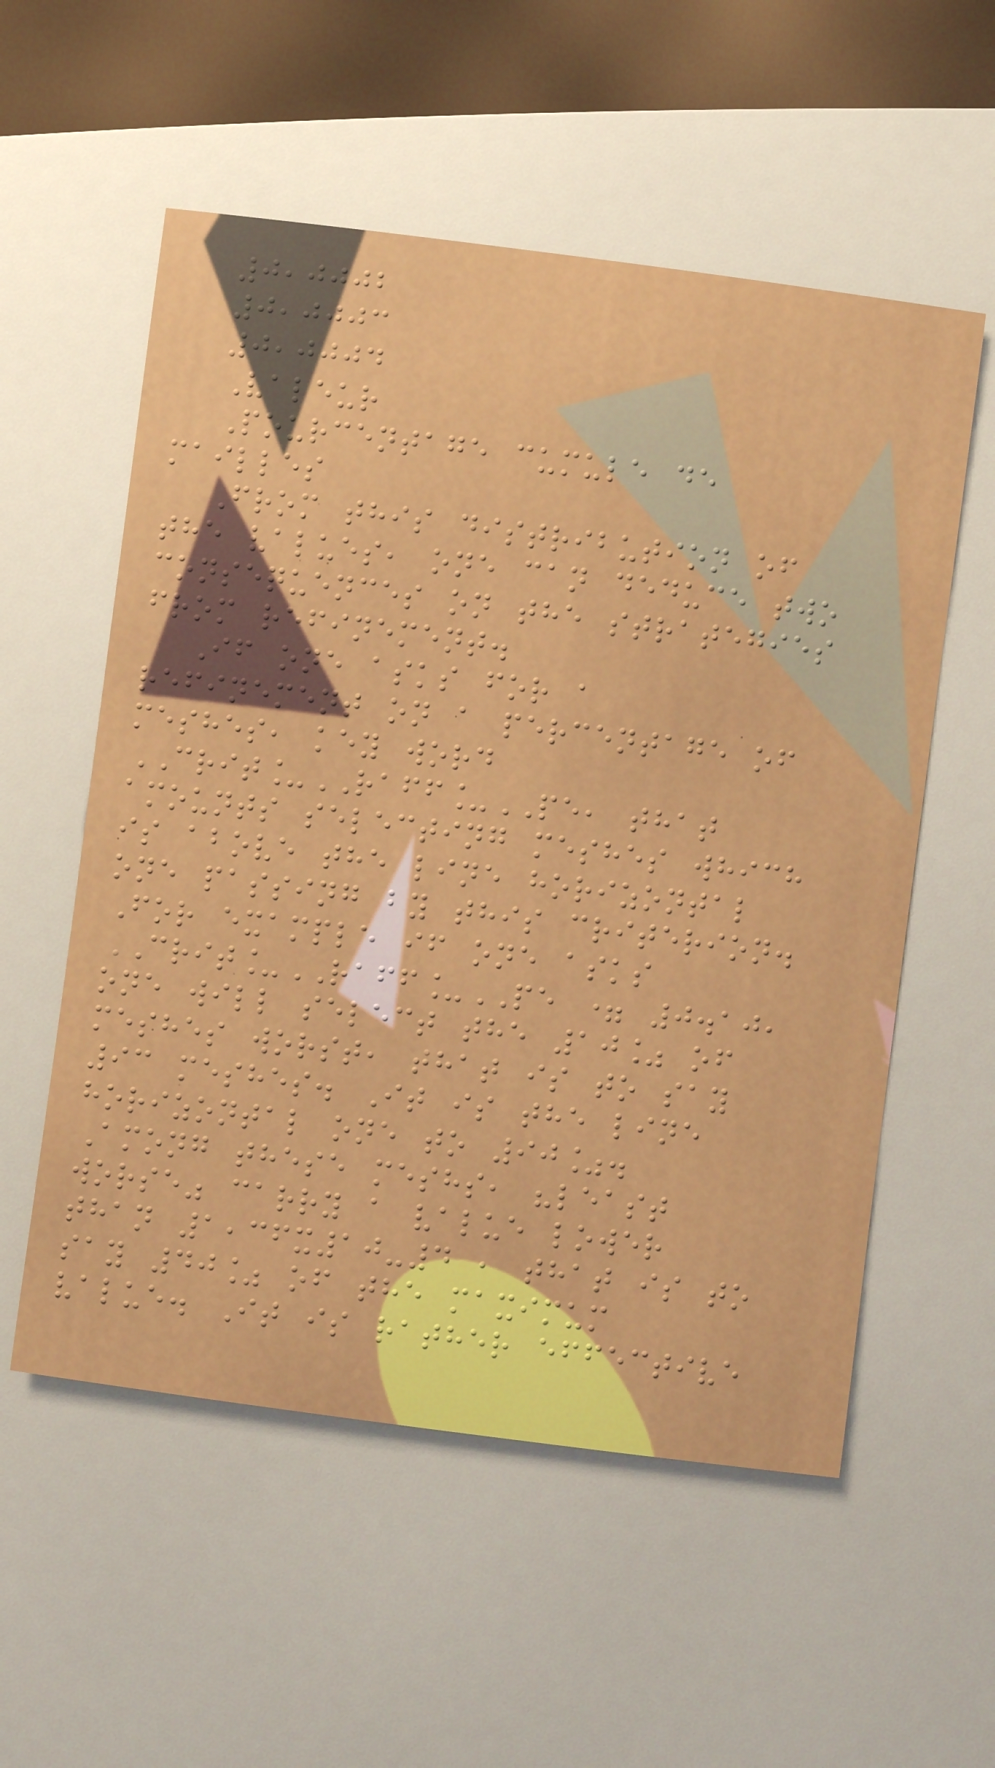0,0002
0,0003
0,0004
Valeur
Pourcentage cumule de
mailles
From this distribution of
the values, one can deduce two
consequences on the strategies
from refinement.
If one asks for a
refinement on a percentage of
meshes, key word
CRIT_RAFF_PE, that
amounts selecting meshes which
is above the line horizontal
one passing by this criterion.
For example if one asks
CRIT_RAFF_PE = 0.10,
one will select the 10% of
meshes worst, that is to say
93 meshes. It is the line
horizontal one to 90%.
Among these meshs, "least
worse" carry a value lower
than 1,36x10-4 , that is to
say 40% of the maximum
value. It is rather effective
